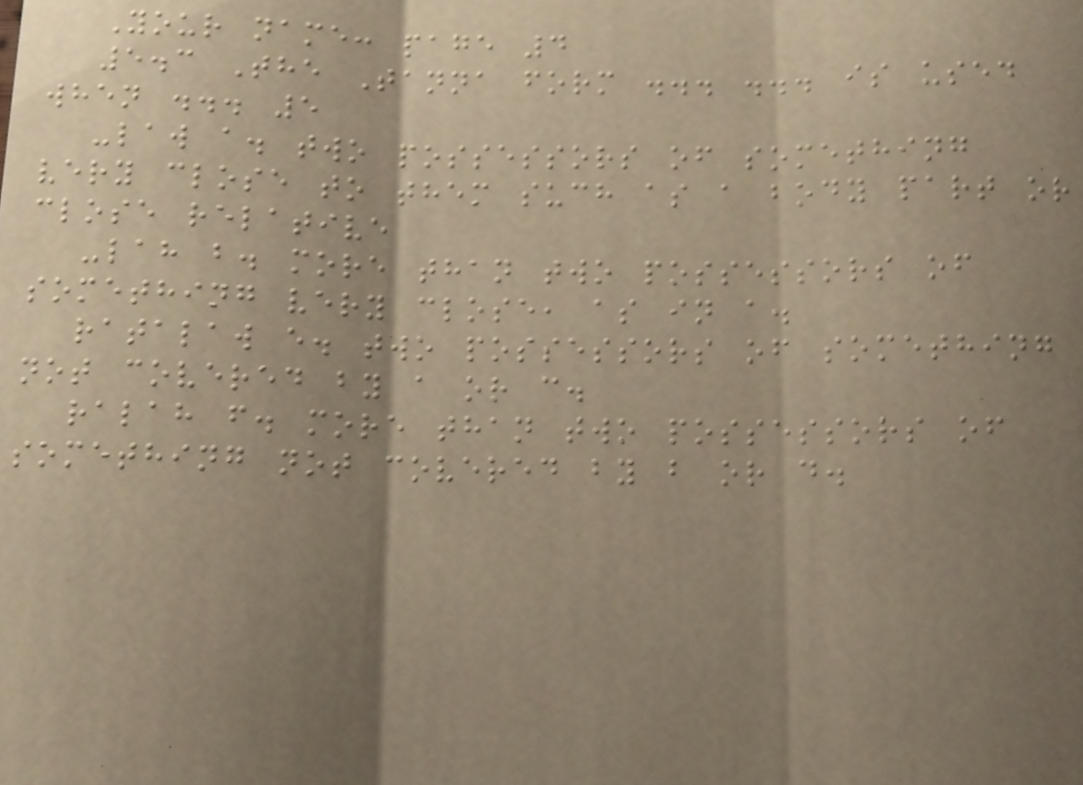Your name: page 4
5.3 The Tanna form ... ... is used
when ... 5
-law a. two possessors of something
very close to them such as a body part or
close relative
-lah b. more than two possessors of
something very close, as in a.
ratalaw e. two possessors of something
not covered by a or c.
ralah f. more than two possessors of
something not covered by b or d.
